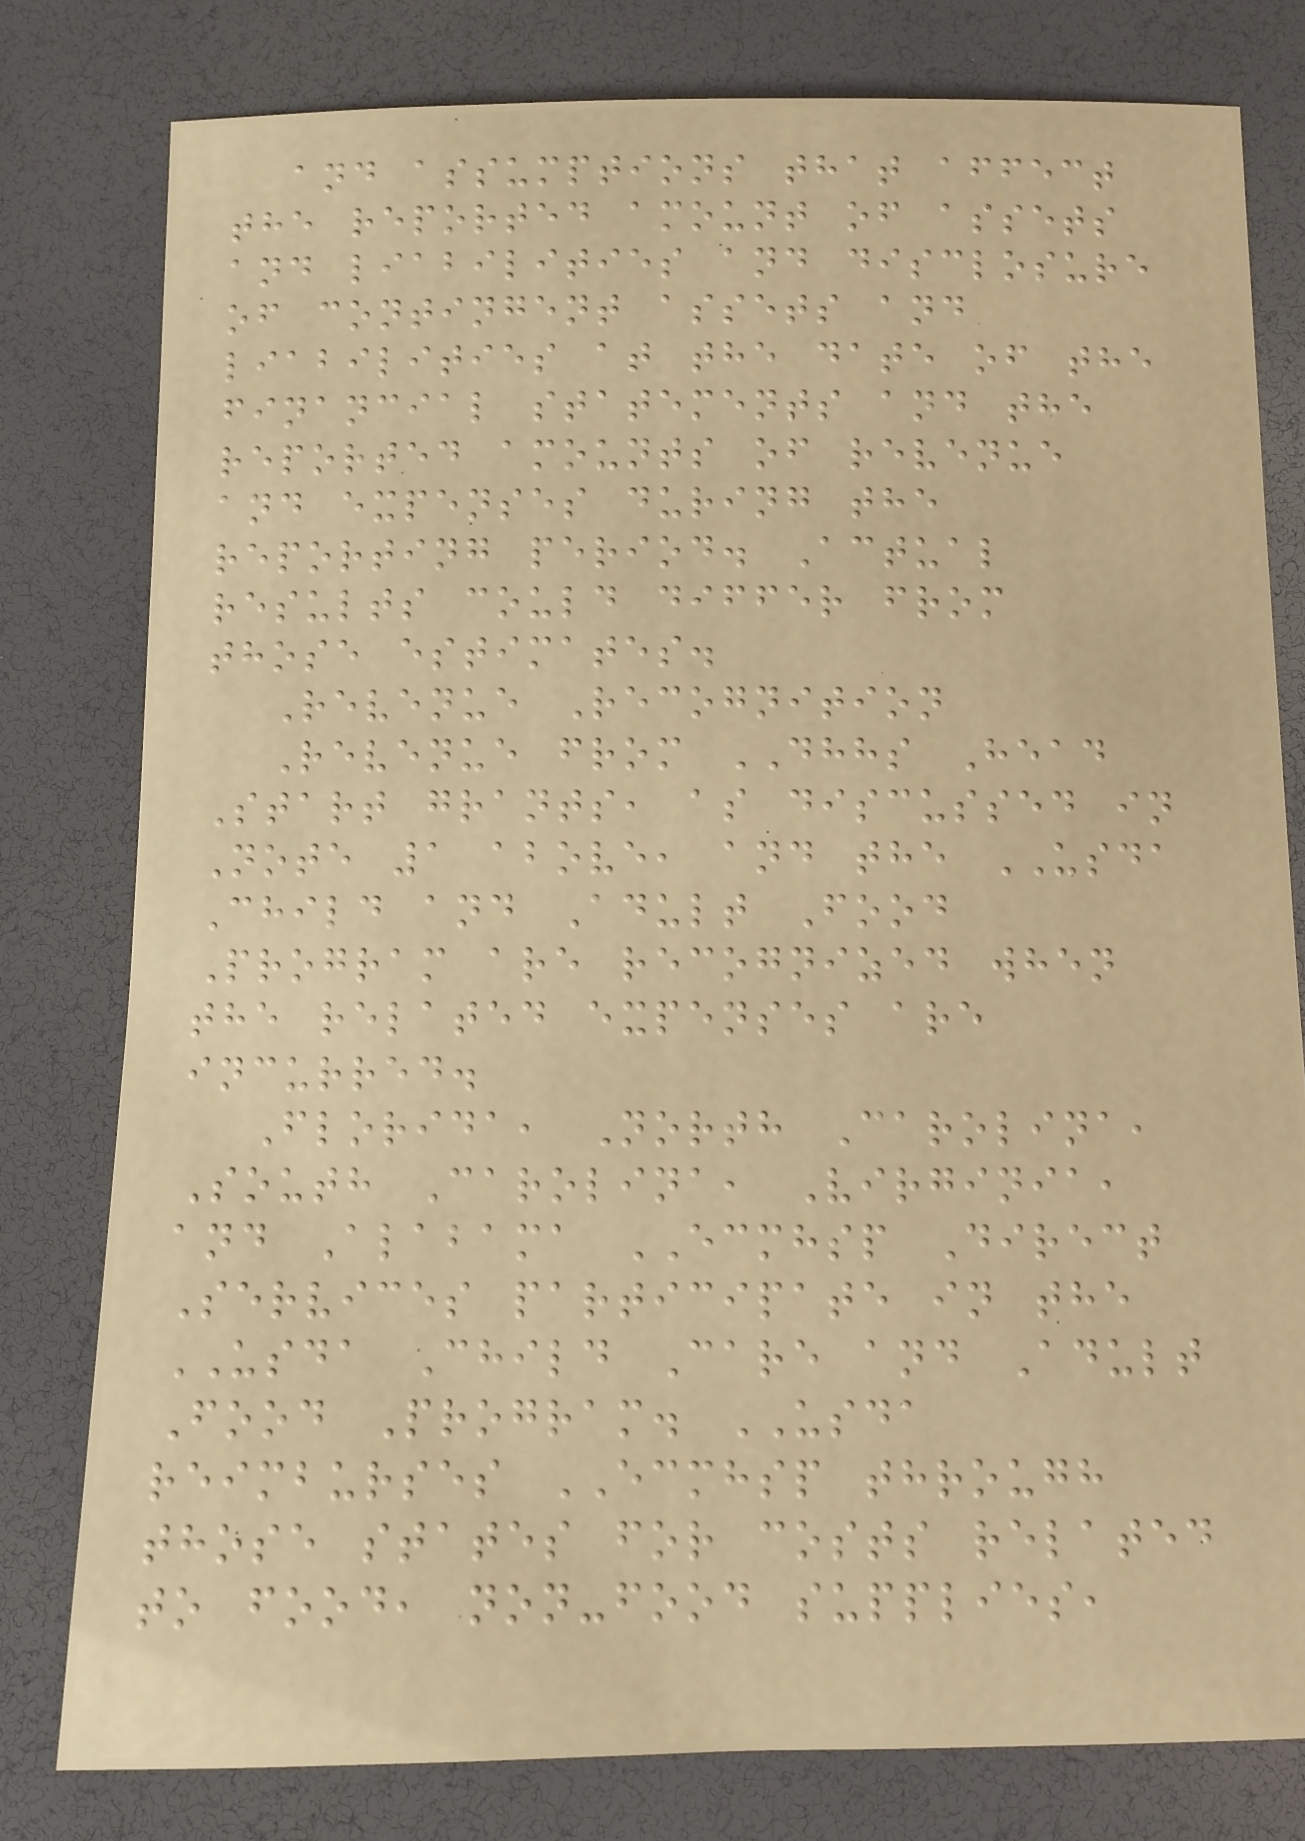and assumptions that affect
the reported amount of assets
and liabilities and disclosure
of contingent assets and
liabilities at the date of the
financial statements and the
reported amounts of revenue
and expenses during the
reporting period. Actual
results could differ from
those estimates.
Revenue Recognition
Revenue from DHHS Head
Start grants, as discussed in
Note 1 above, and the USDA
Child and Adult Food
Program are recognized when
the related expenses are
incurred.
Florida, North Carolina,
South Carolina, Virginia,
and Alabama ECMHSP Direct
Services participate in the
USDA Child Care and Adult
Food Program. USDA
reimburses ECMHSP through
those states for costs related
to food, non-food supplies,
